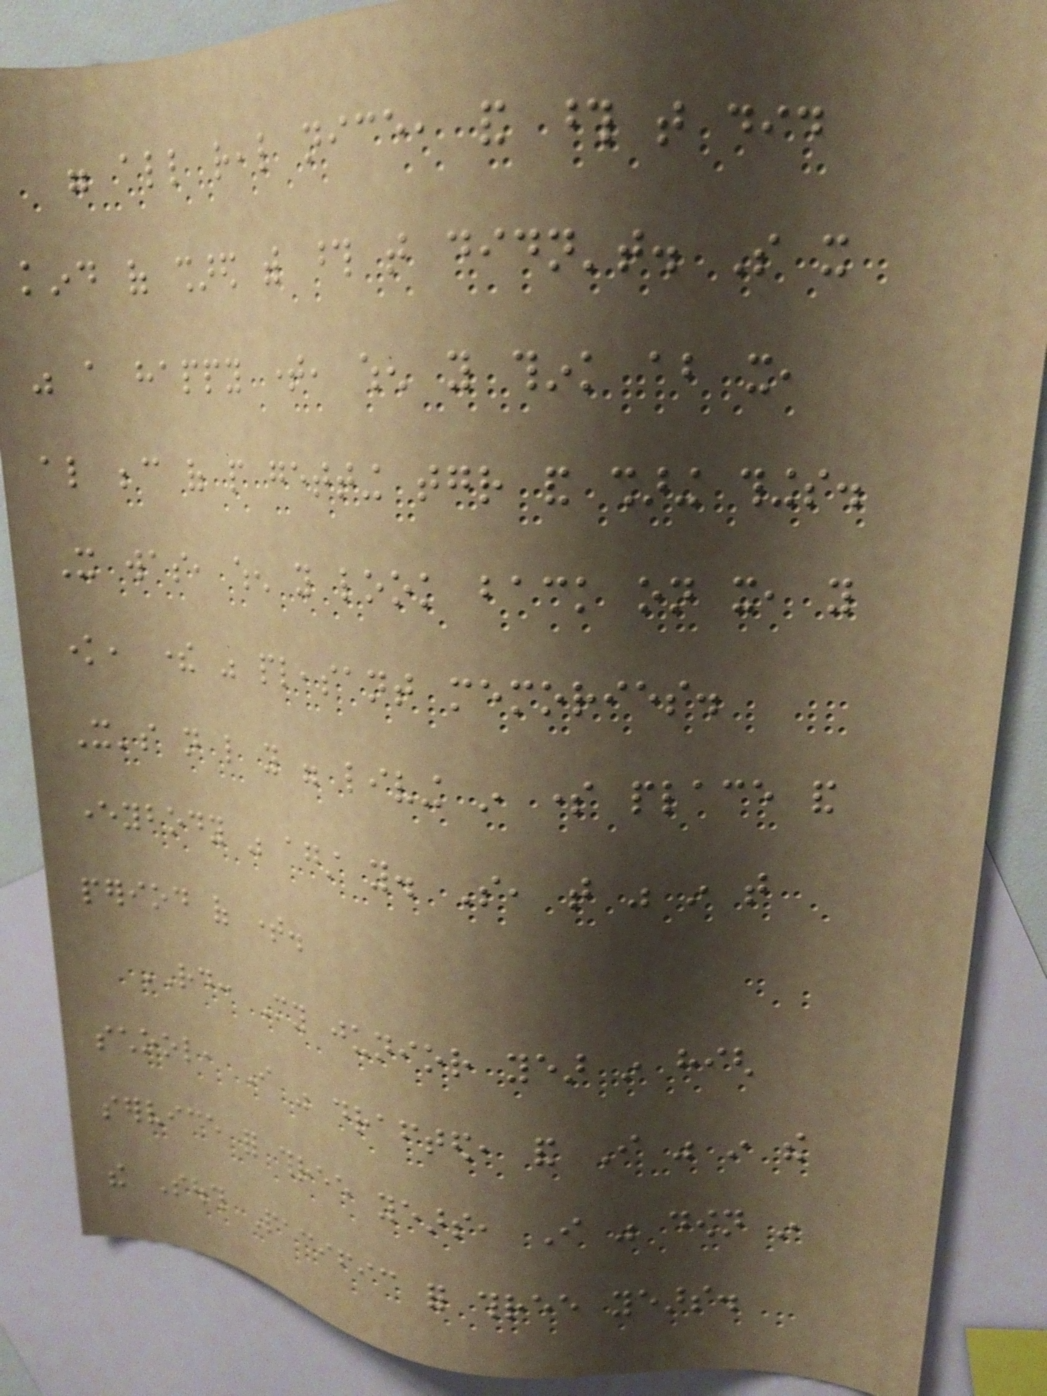were all real nice, and those that did
kind of shared with those that didn't. So it
was a happy time, when you think about it,
also because of people getting together and sharing things.
It was, when you look back on it, you
know, there was pleasant memories.
It's not like you were living in some place and
everybody was against you. So, that was in that
period of time.
RD: My junior year in high
school, I was drafted, and I was in the
service for three years, I was down in
the South Pacific for three years.
